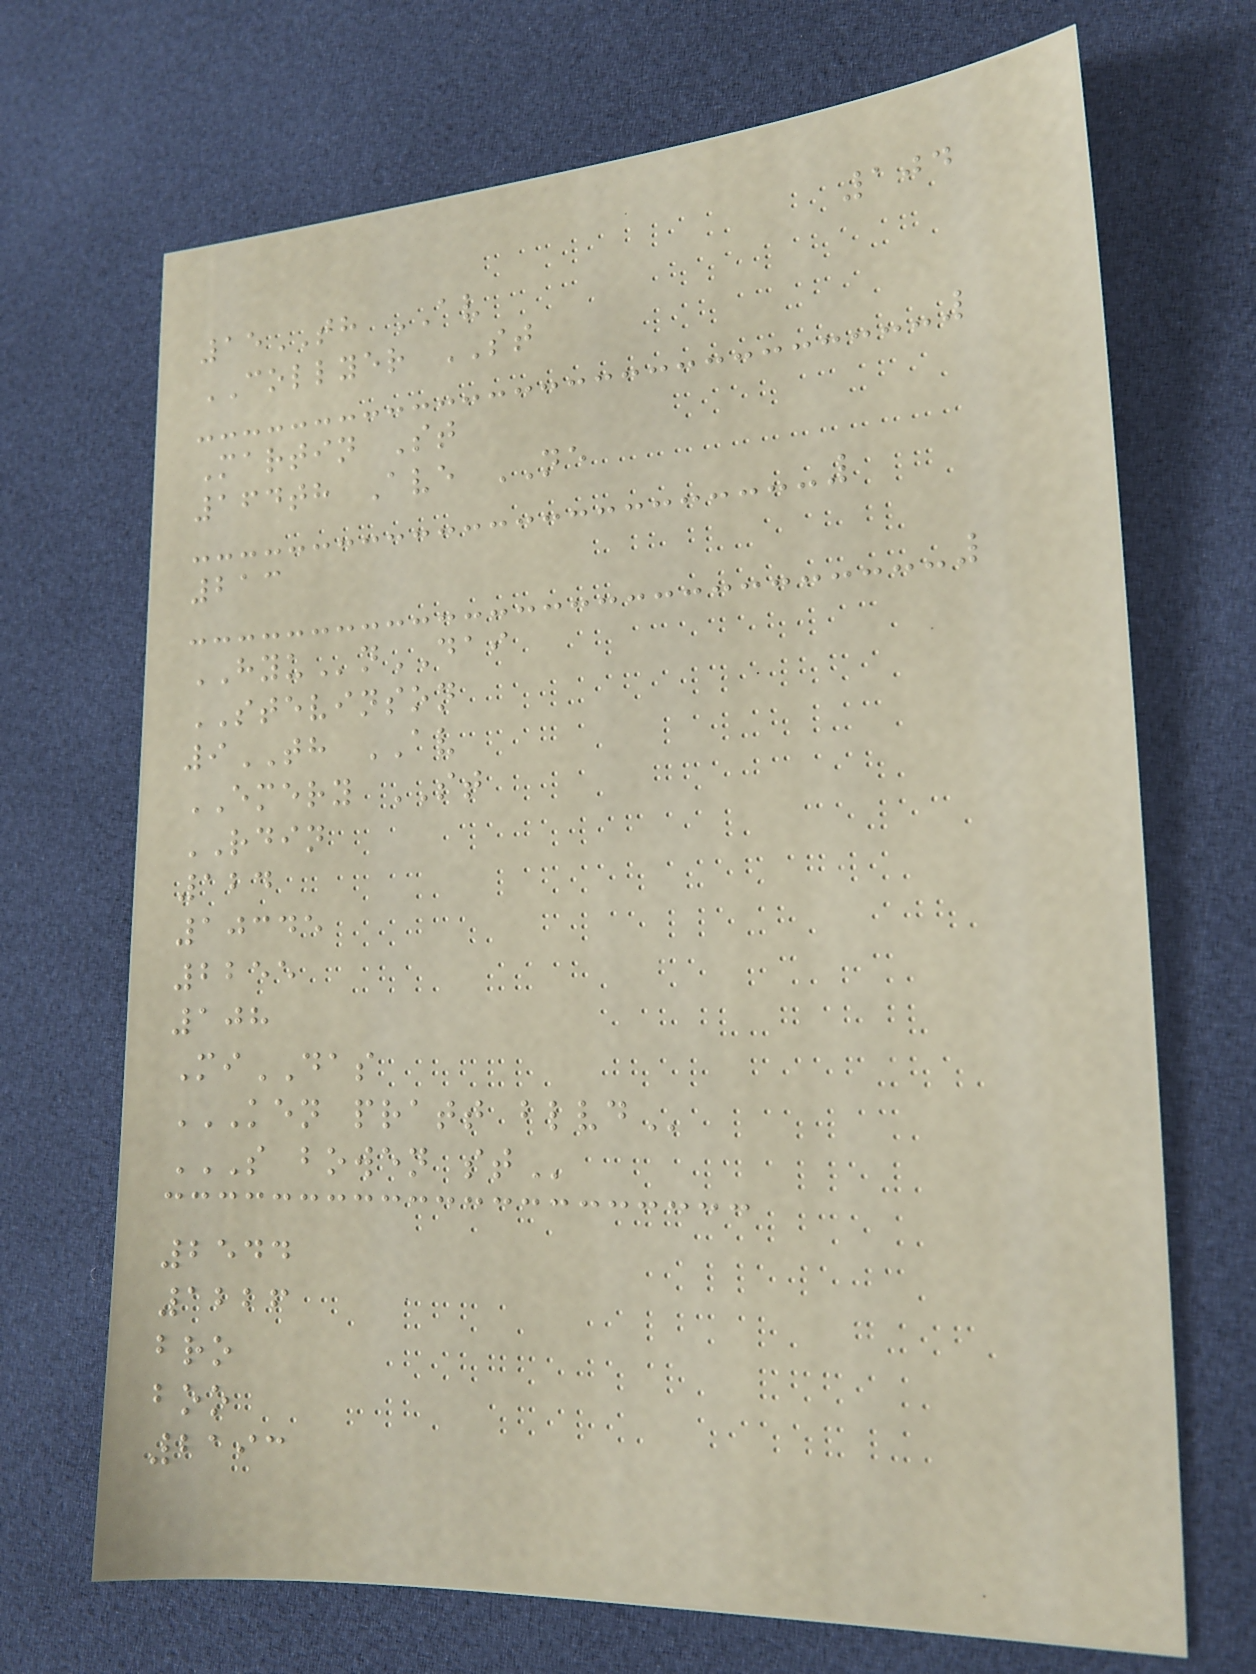104
15TH AV
COLLYER ST
Martin St
164th Ave NE
213
HYUnDAI
STEVINSON
9TH AV
EMERY ST
RDIN
124
10345
2255
108
MiDAS
KEN PRATT BLVD
S BOWEN ST
2544
1226
bro
boo
2193
